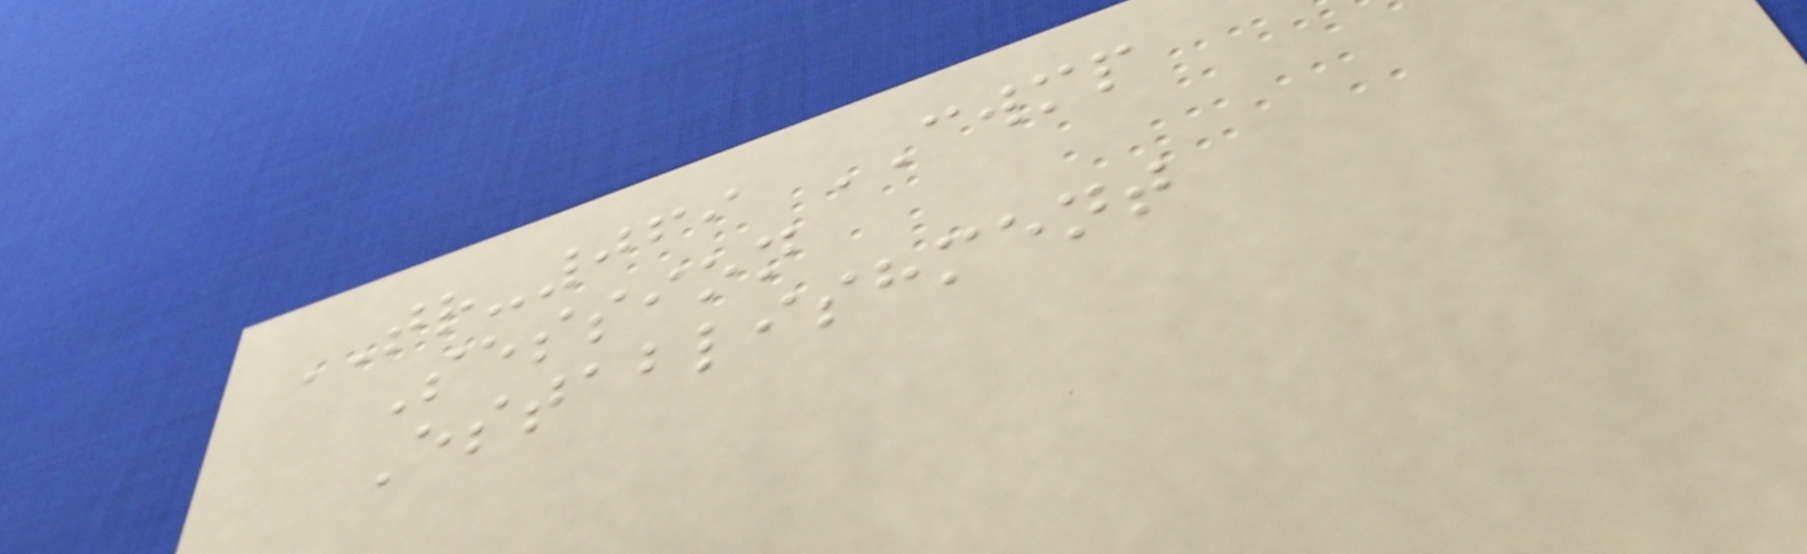TR-069 CWMP
Session
Establishment
